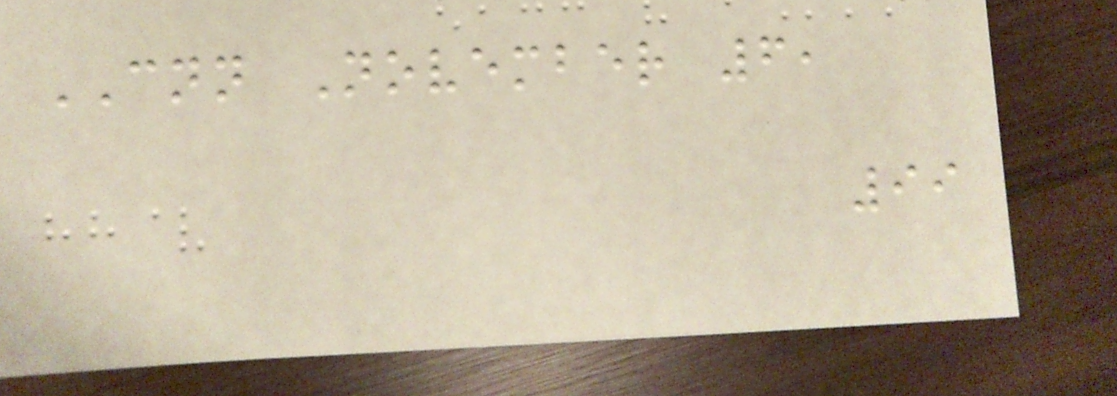CNN November 6,
99
